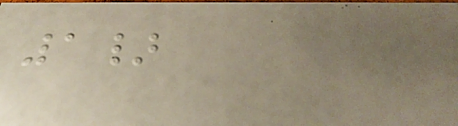1}
